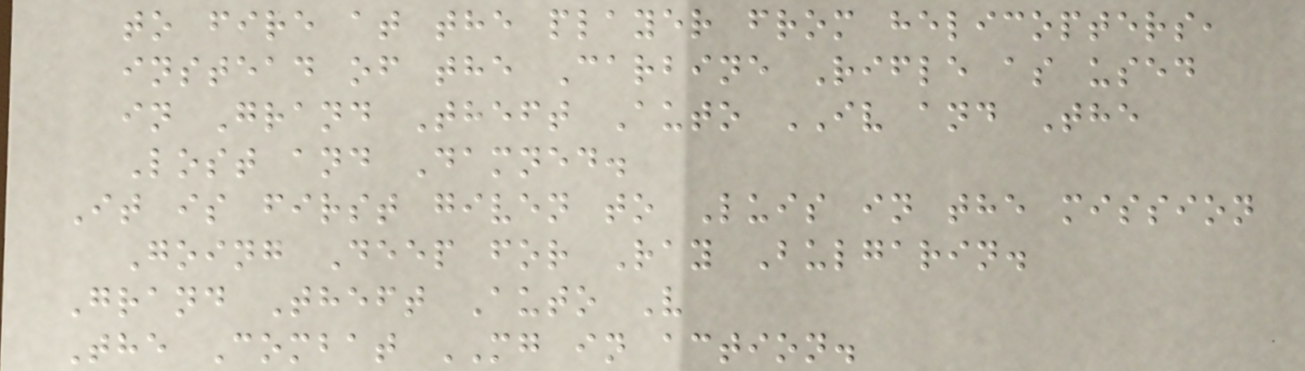to fire at the player from helicopters,
instead of the Carbine Rifle as used
in Grand Theft Auto IV and The
Lost and Damned.
It is first given to Luis in the mission
Going Deep for Ray Bulgarin.
Grand Theft Auto V
The Combat MG in action.
